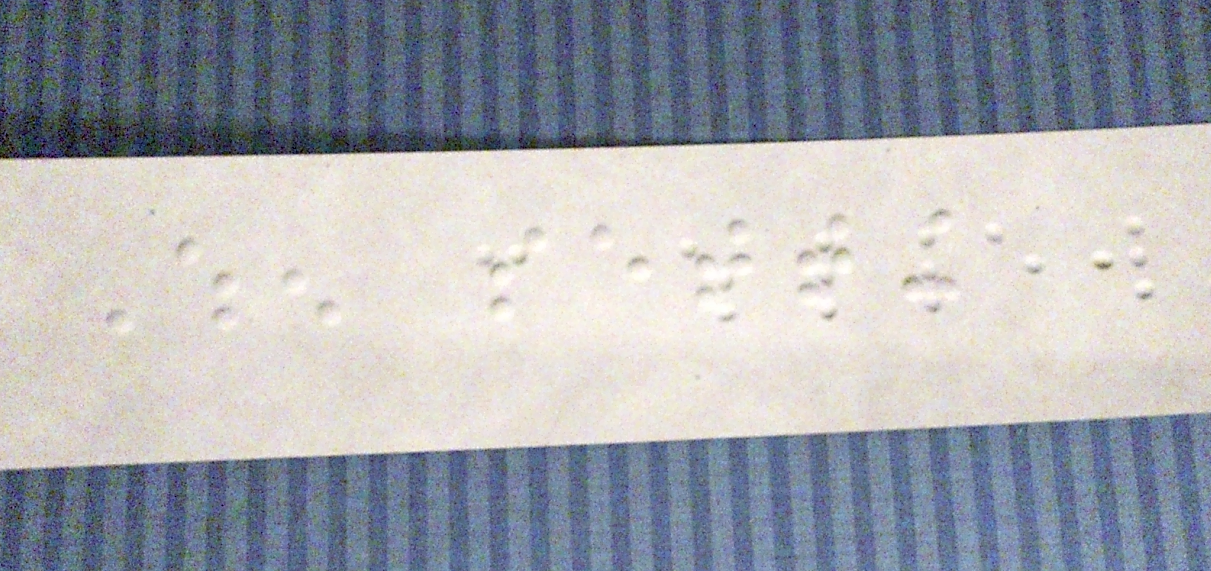When setting
